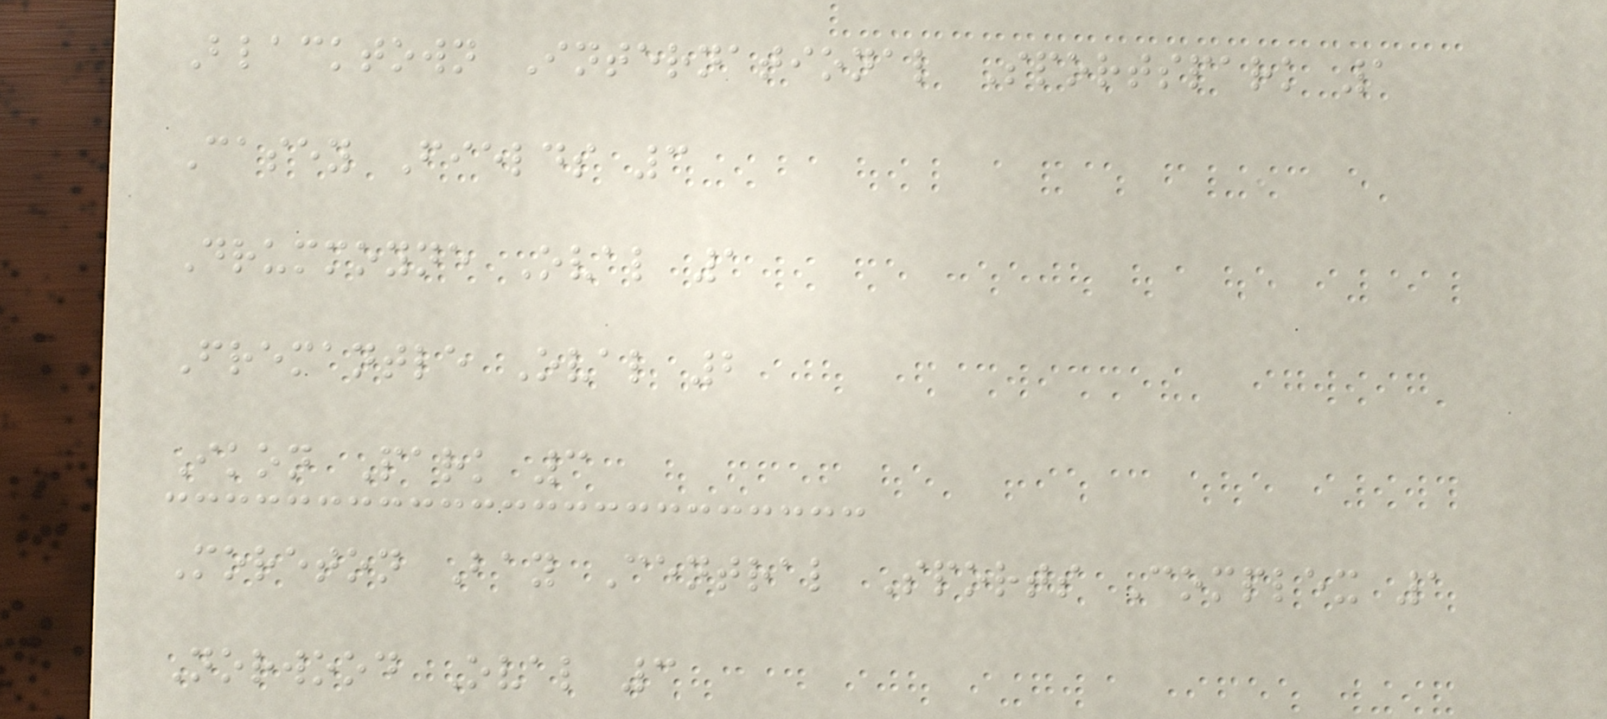Blacktown International Sportspark 1
Casey Fields 3
Drummoyne Oval 1
Fremantle Oval 2
Ikon Park 3
Moreton Bay Central Sports Complex 1
Norwood Oval 3
